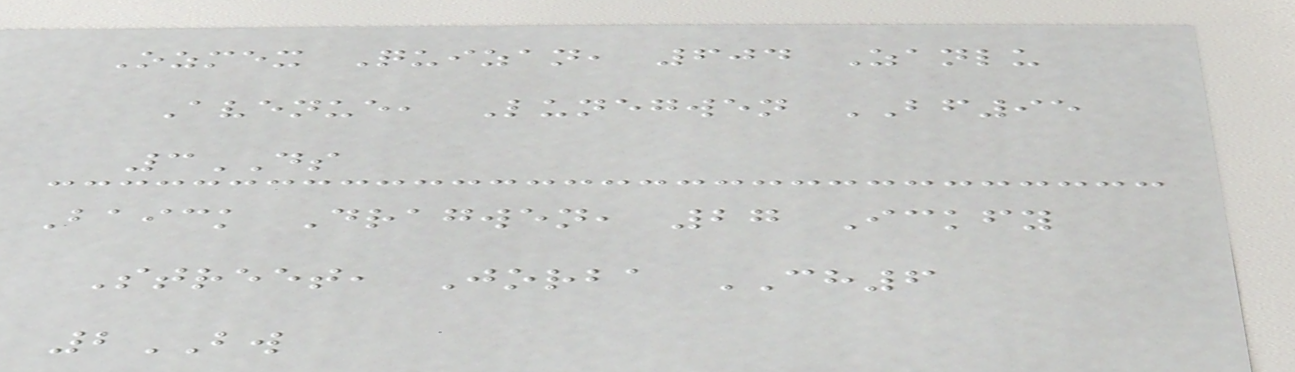Ozmex Quizan, 604 Zanlu
Avenue, Lunegwen BF95
3DS
Baick Dragwen, 27 Ickfy
Street, Jorba CH6
2BW
